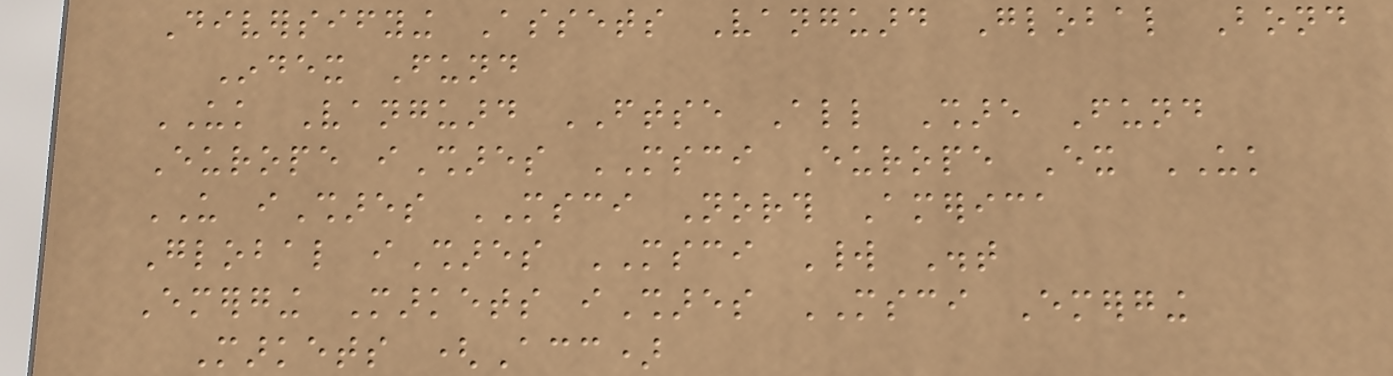Diversifying Assets Vanguard Global Bond
Index Fund
UK Vanguard FTSE All Share Fund
Europe iShares MSCI Europe Ex UK
US iShares MSCI North America
Global iShares MSCI World Dist
Emerging Markets iShares MSCI Emerging
Markets (Acc)
